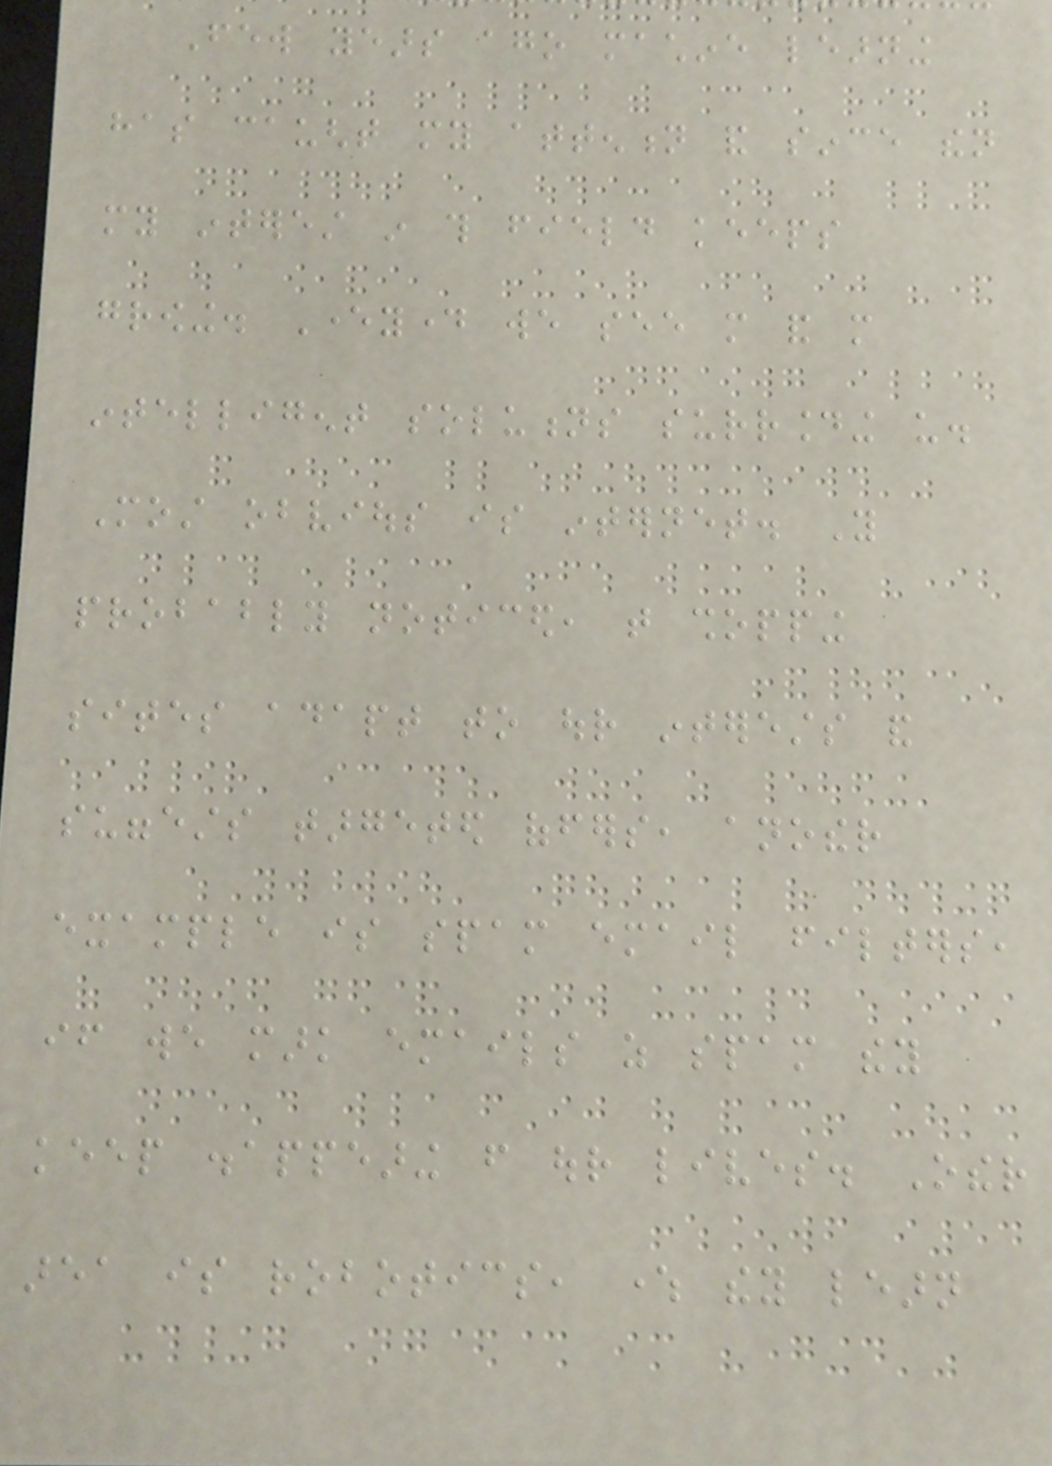Few years ago machine learning
has caught my attention and since then
my interest in this field keeps
growing. Everyday we see more and more
intelligent solutions surrounding us.
Most obvious is internet. You
probably noticed, that shopping
sites adapt to our interests and
suggests targeted offers, another
example is spam email filters,
if we mark emails as spam they
keep disappearing from our lives. Other
area is robotics, where they learn
